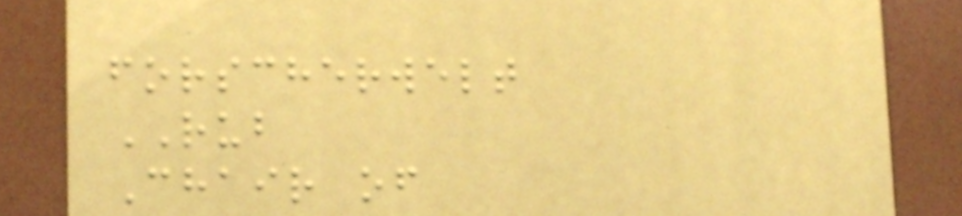forscherwelt
RUB
Chair of
